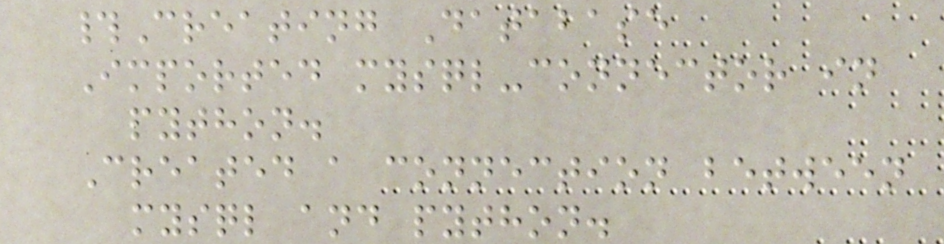#Creating Database
Imported mysql-connector in
python.
Created a connection between
mysql and python.
